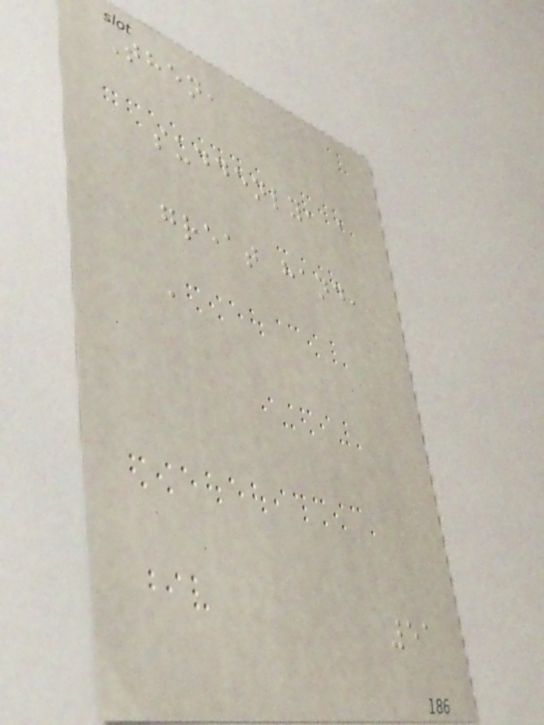Then,
suddenly, a
great hand,
a
51
